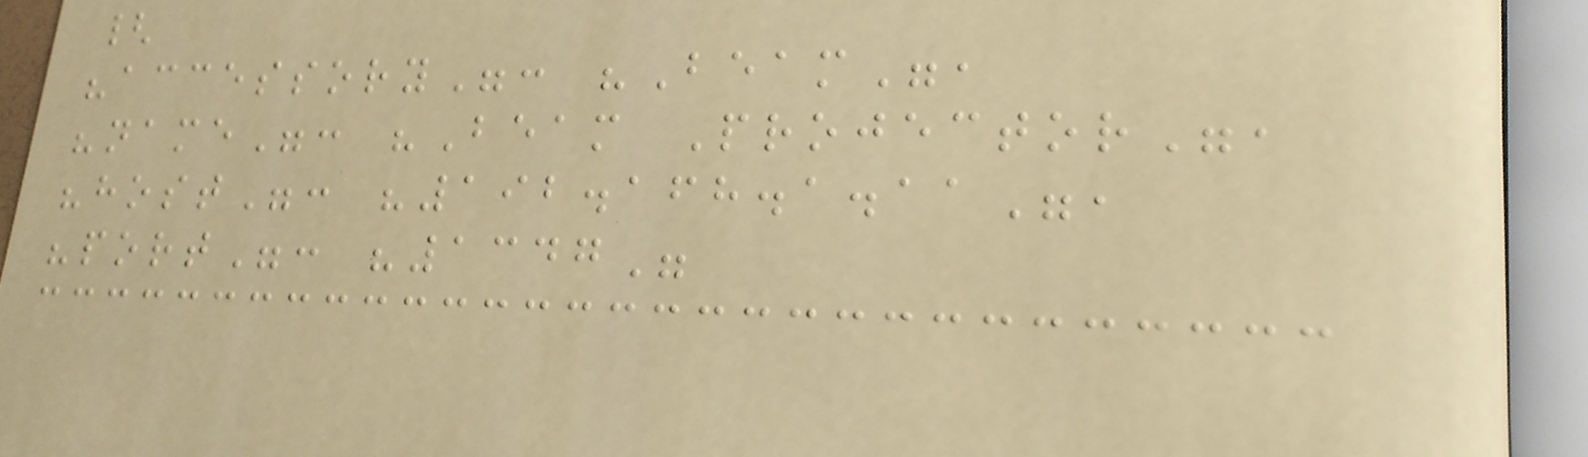{
"accessory": "Beam",
"name": "Beam Projector",
"host": "192.168.1.11",
"port": "1347"
